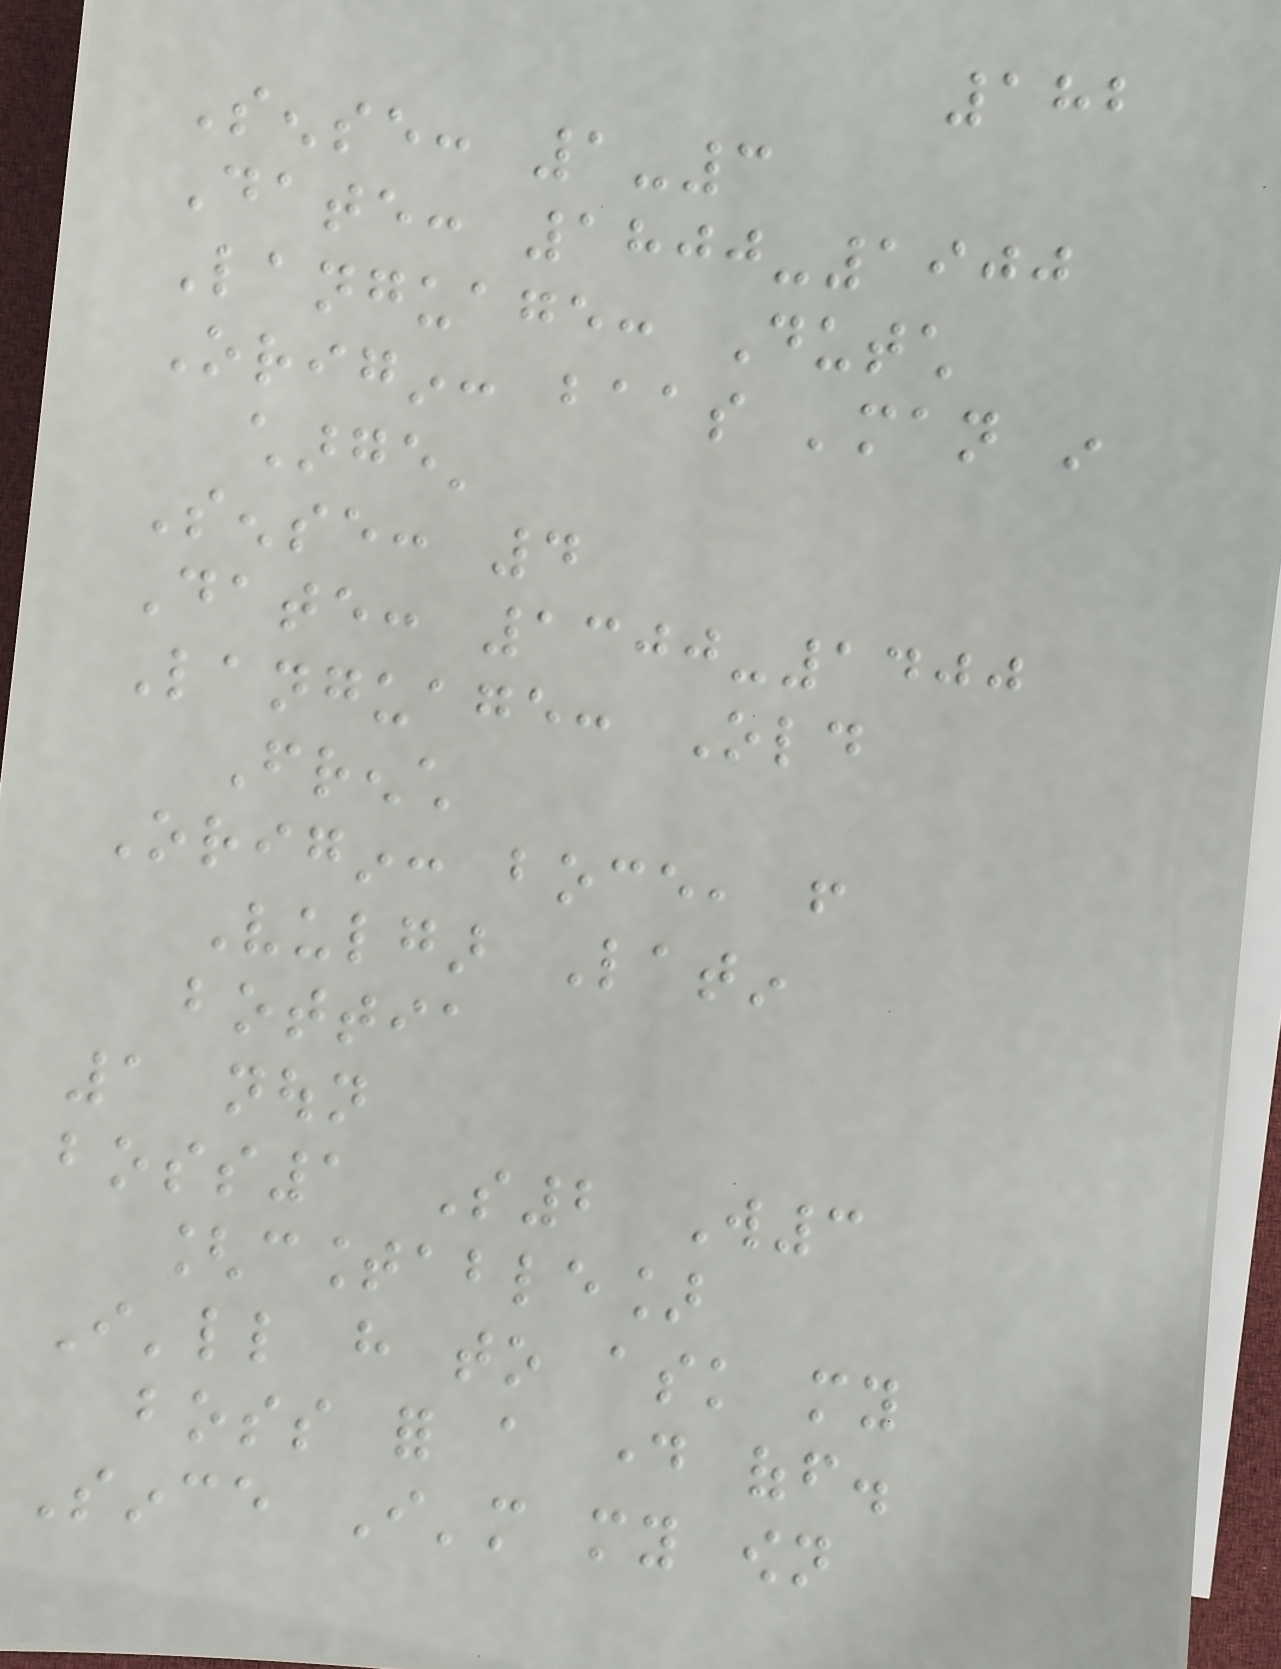182
Sense: 1-3
Date: 1800-1900
Language: Dutch
Origin: baas 'man in
charge'
Sense: 4
Date: 1300-1400
Language: Old
French
Origin: boce, from
Vulgar Latin
bottia
1 noun
boss1 S2 W3
[countable]
I'll have to ask my
boss for a day off.
Since I'm my own
